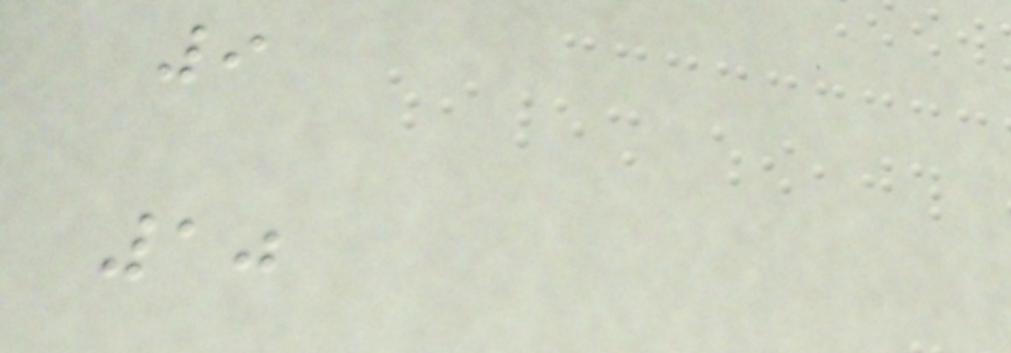9
10
